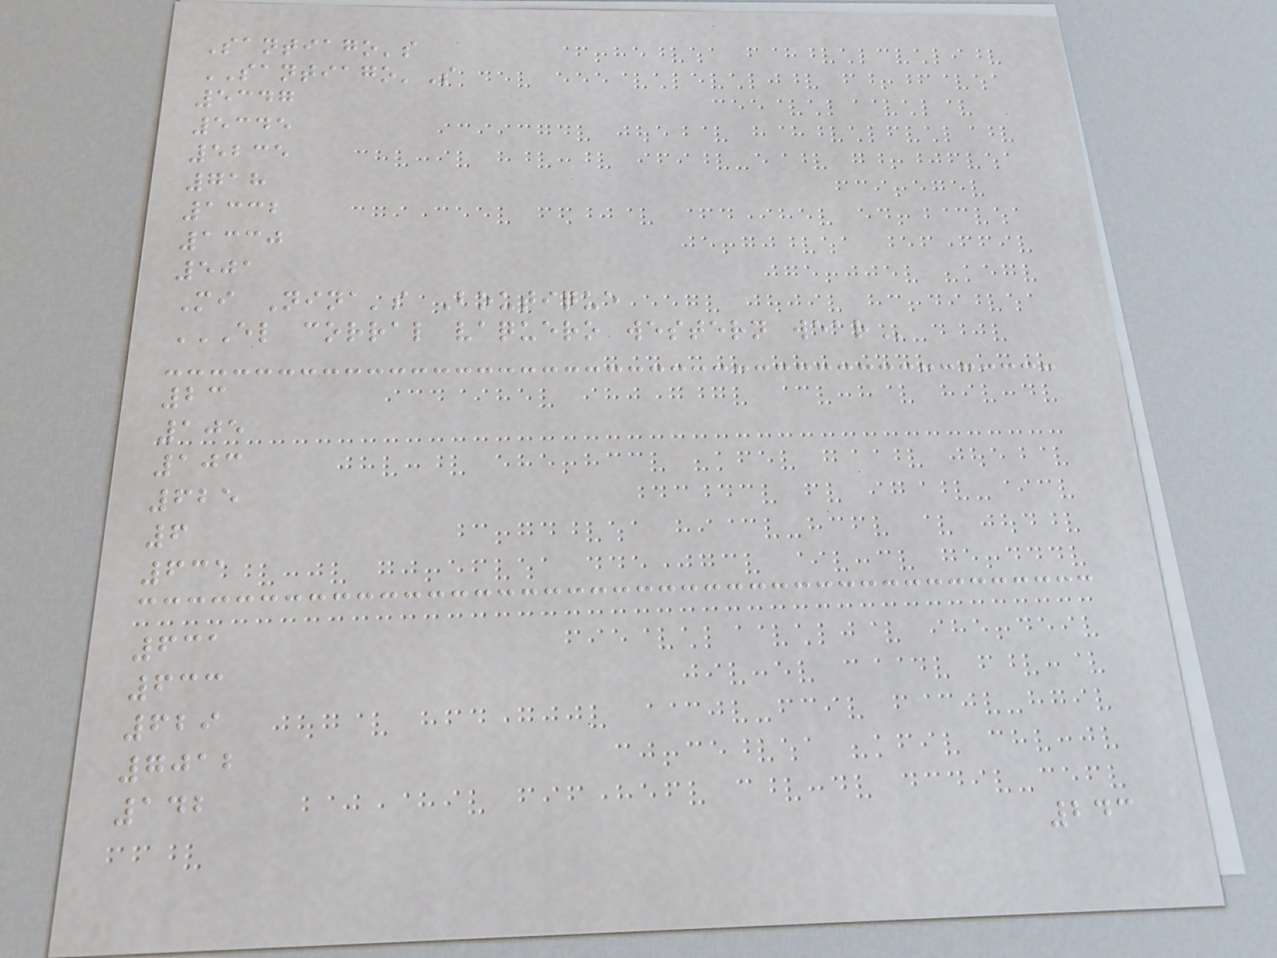Santiago's
SANTIAGO'S
5347
5345
5235
718
1332
1330
501
Mi Nina's Boutique
EL CORRAL VAQUERO WESTERN WEAR
23
105
103
625
6
631
631
633
629
7012
142
243
